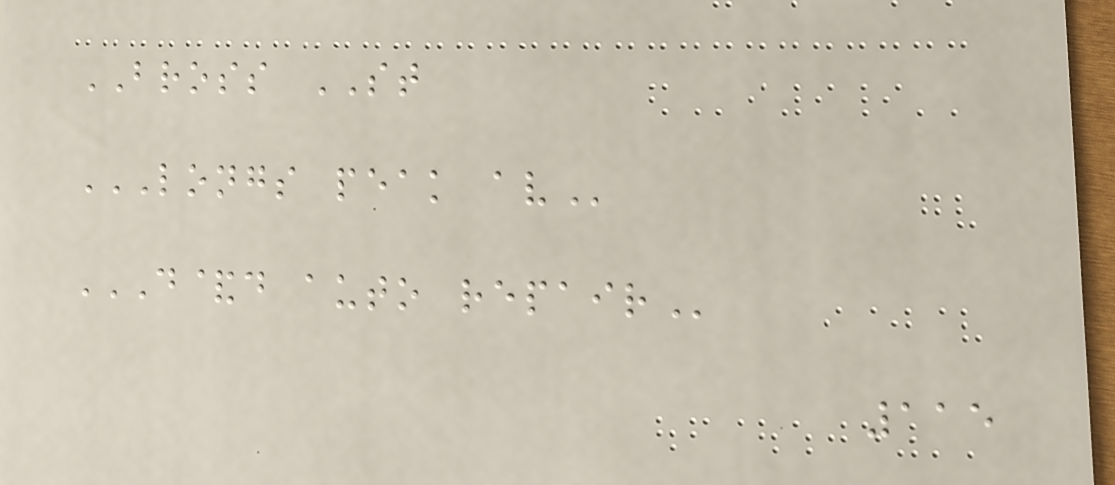BROSS ST
LONGS PEAK AV
D&D AUTO REPAIR
115
